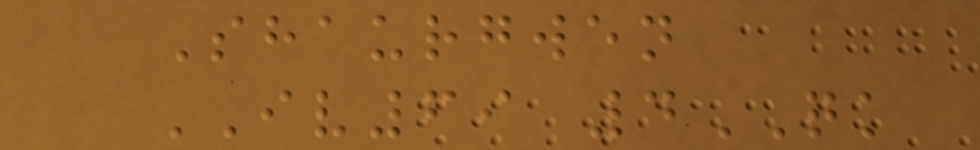Shaurgwen
IV69 4QK
